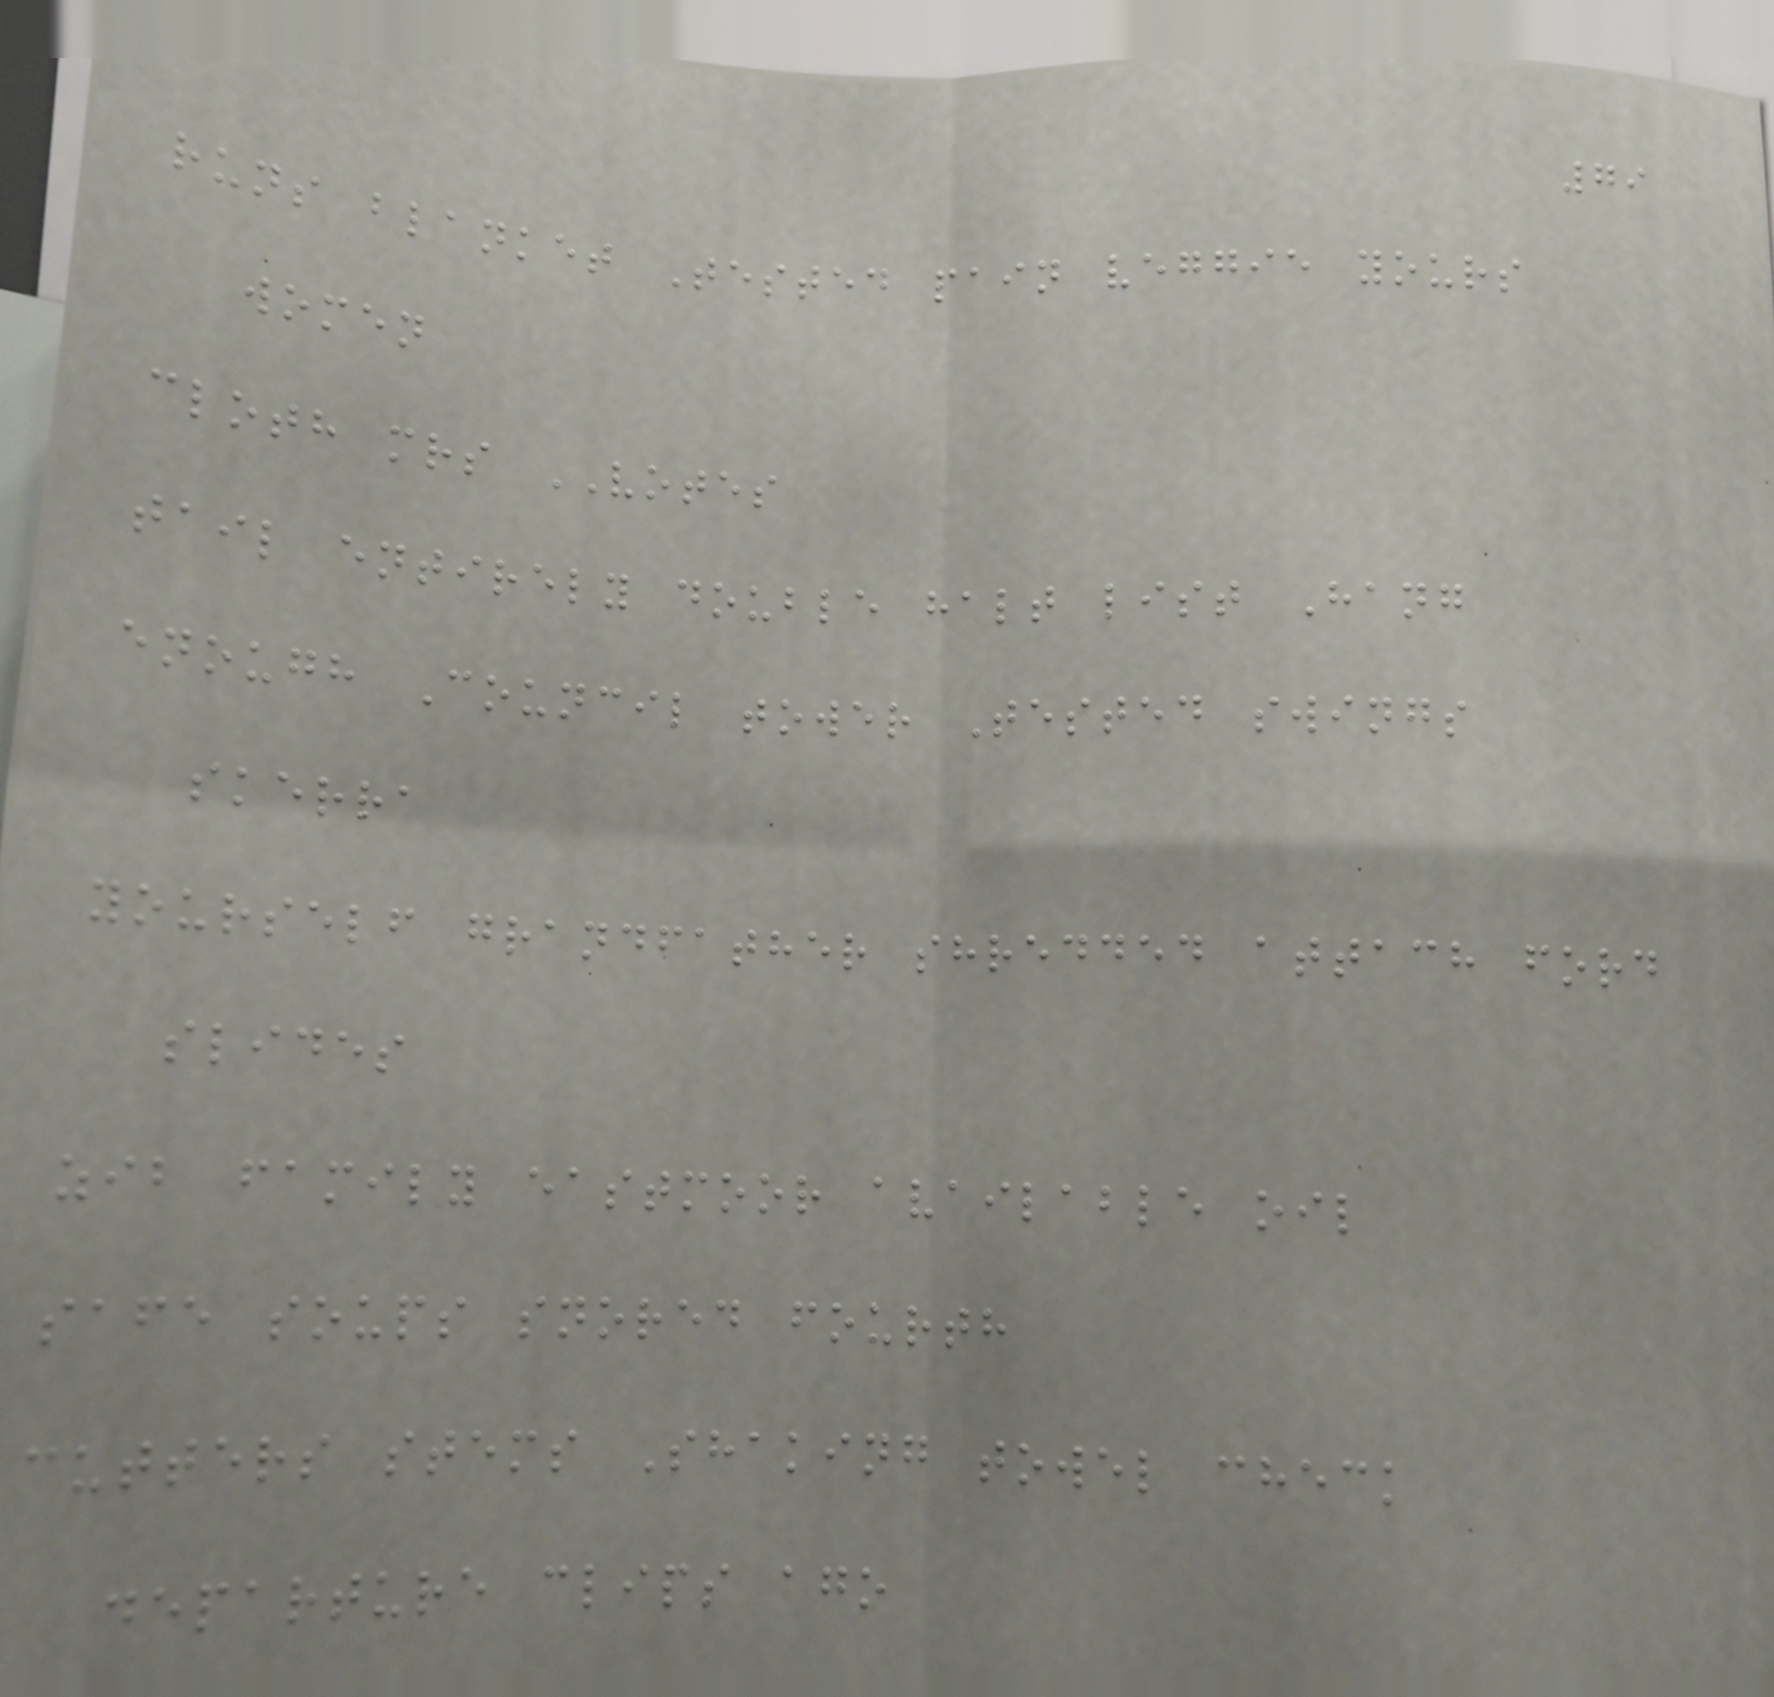79
runs blanket Tested pain veggie yours
women
cloth mrs VOTES
tail entirely double halt list Hang
enough Council tower Tested swings
skerra
yourself grandfather shredded attach ford
slides
zib family eastmoor available oil
safe soups snored fourth
cutters stems Shaking towel check
departure clips ago
